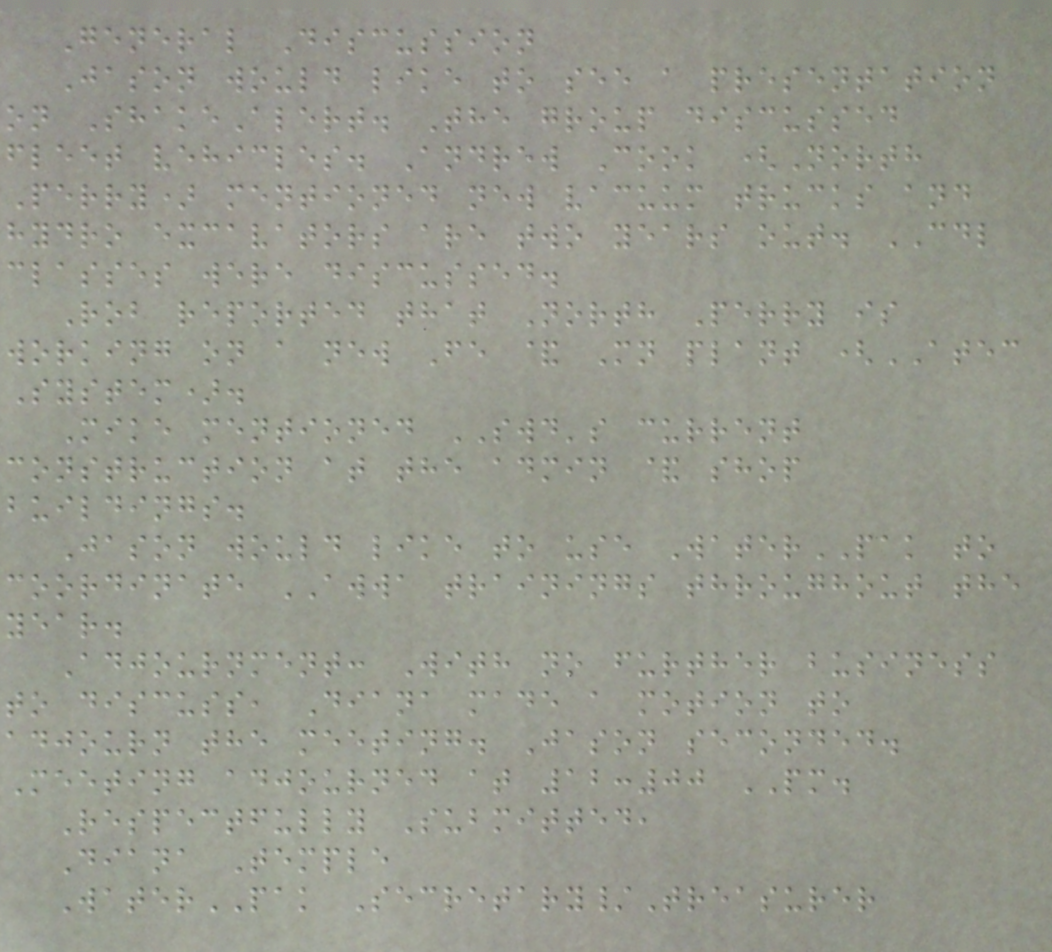General Discussion
Jason would like to see a presentation
on ShakeAlert. The group discussed
fleet vehicles. Andrew Cook (North
Perry) mentioned new vacuum trucks and
hydro excavators are two years out. CDL
classes were discussed.
Rob reported that North Perry is
working on a new Fe & Mn plant (ATEC
System).
Mike mentioned SWD's current
construction at the admin & shop
buildings.
Jason would like to use WaterPAK to
coordinate AWWA trainings throughout the
year.
Adjournment: With no further business
to discuss, Diana made a motion to
adjourn the meeting. Jason seconded.
Meeting adjourned at 12:00 PM.
Respectfully Submitted,
Diana Temple
WaterPAK Secretary/Treasurer
